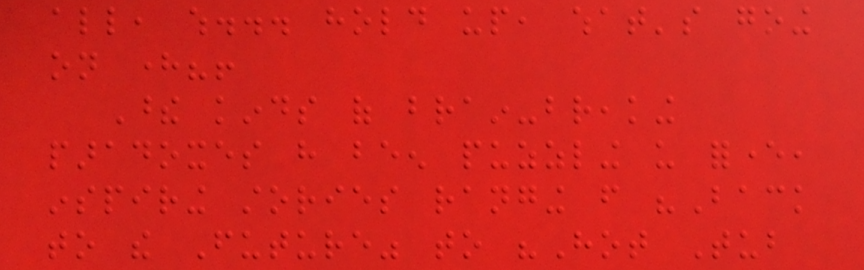all, which... hold up, what's going
on here?!
These kinds of brain-breaking
paradoxes have been puzzling us forever,
inspiring stories ranging from "Back
to the Future" to "Hot Tub
